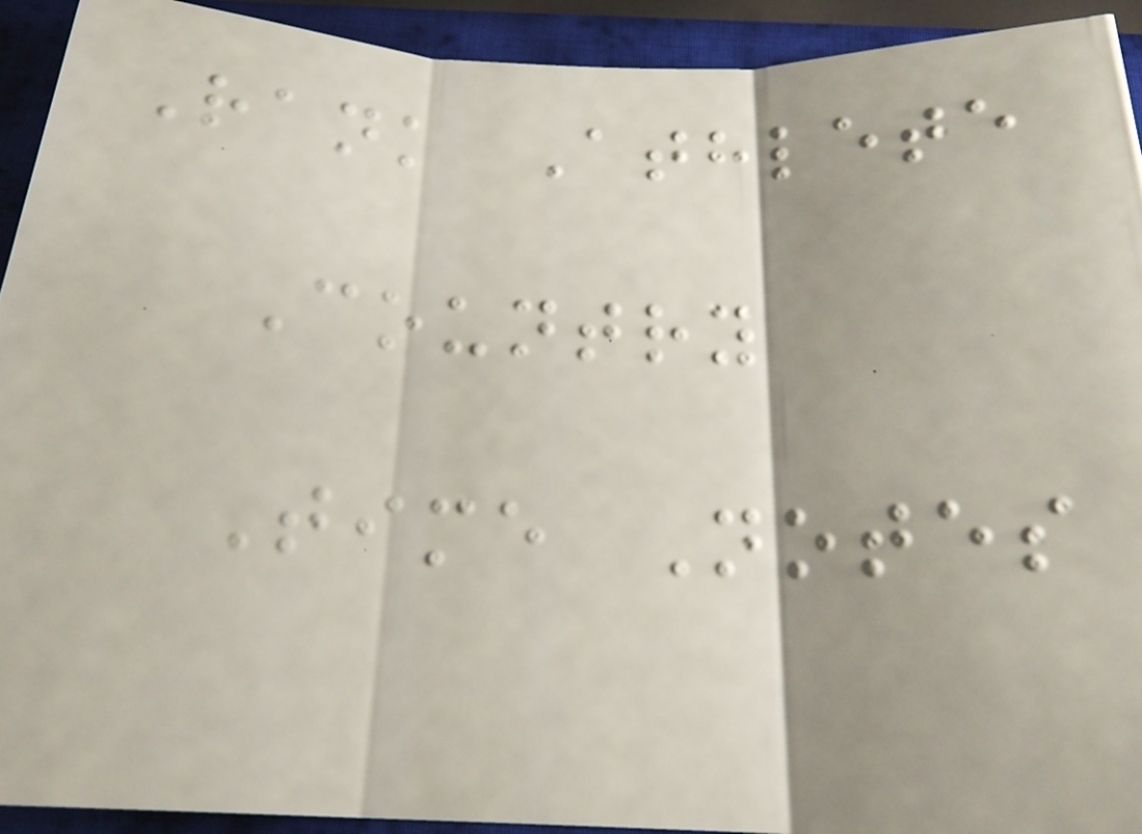Rank Athlete
Country
Time Notes
